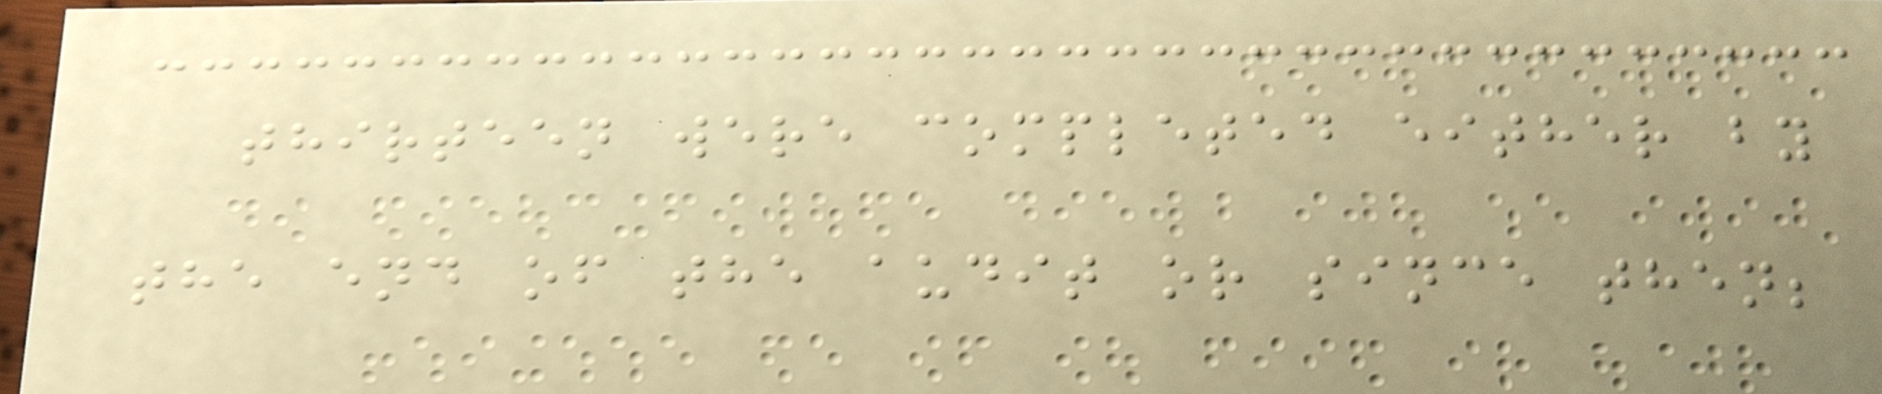thirteen were completed either by
the end of the audit or since then;
